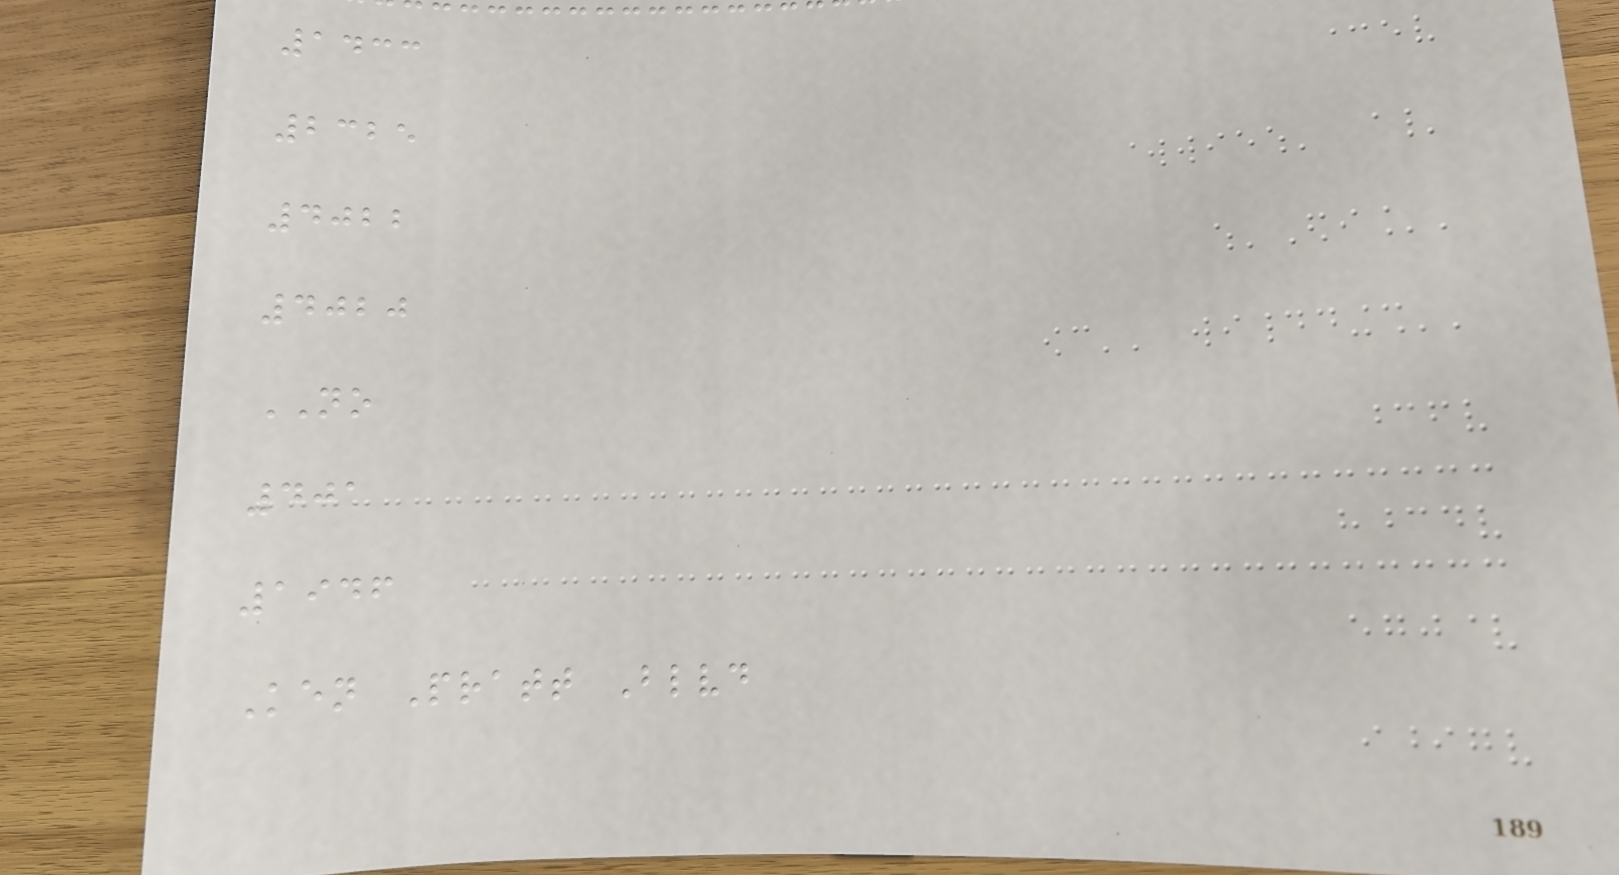1433
2325
4022
4020
NO
401
1946
Ken Pratt Blvd
